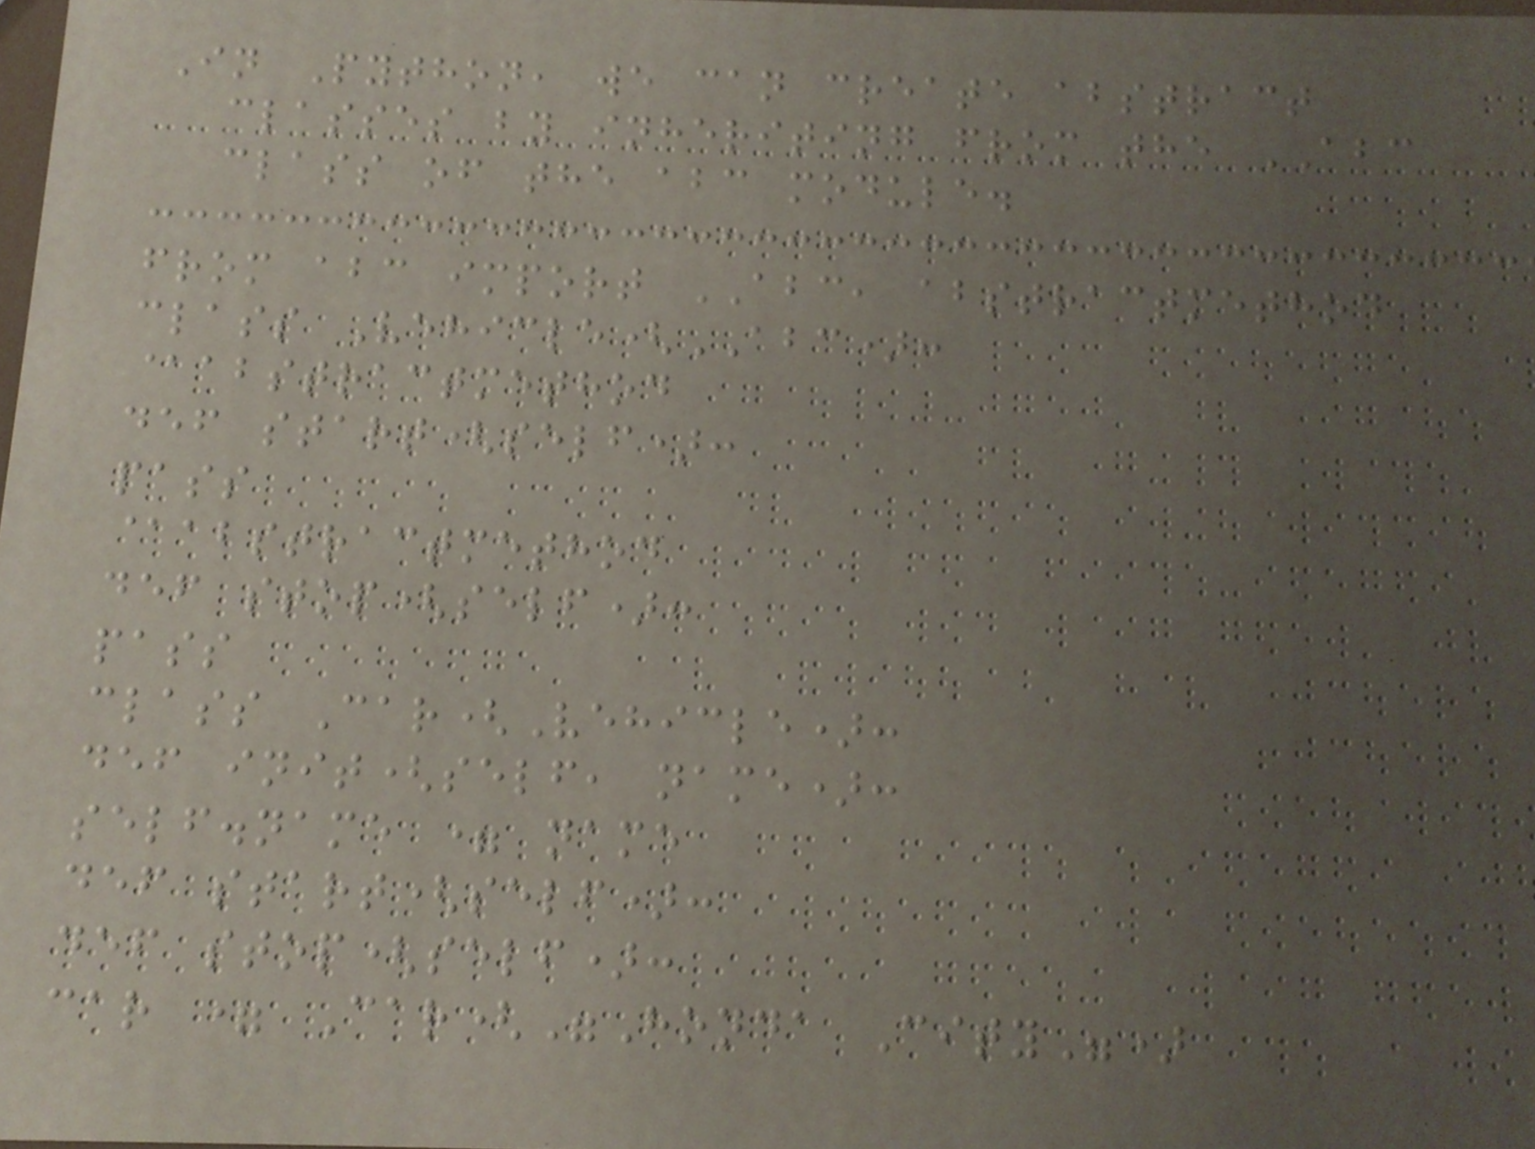In Python, we can create abstract
classes by inheriting from the ABC
class of the abc module.
from abc import ABC, abstractmethod
class Vehicle(ABC):
@abstractmethod
def start(self):
pass
@abstractmethod
def stop(self):
pass
class Car(Vehicle):
def init(self, name):
self.name = name
def start(self):
def stop(self):
car = Car("Honda City")
